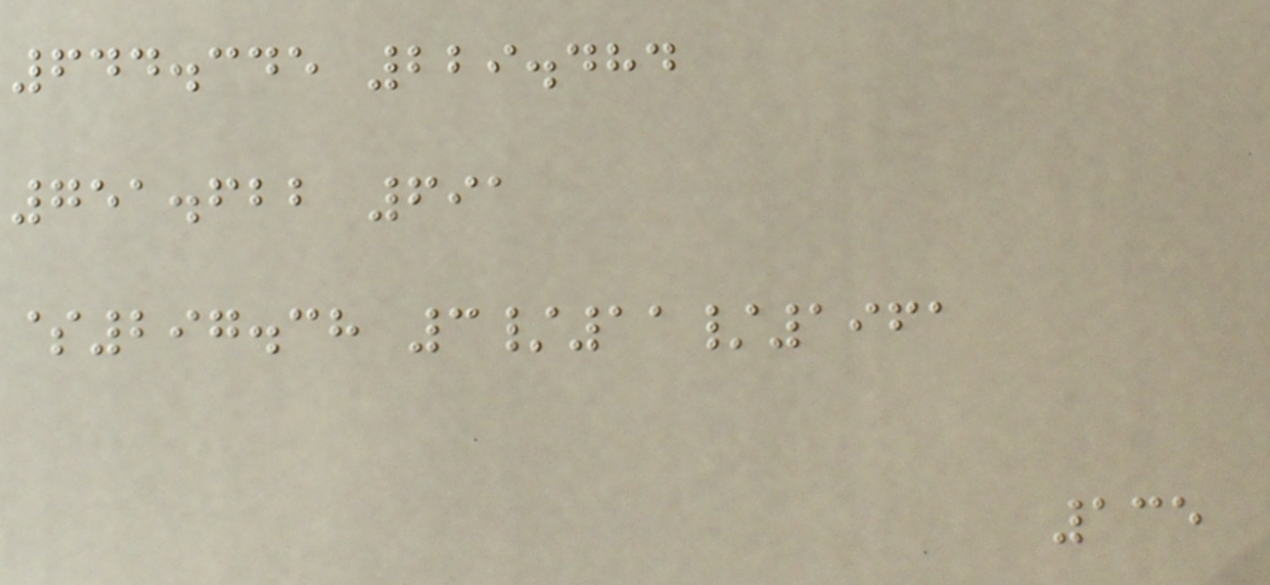644.345 229.484
751.622 691
$297.38 3/11/1961
135
